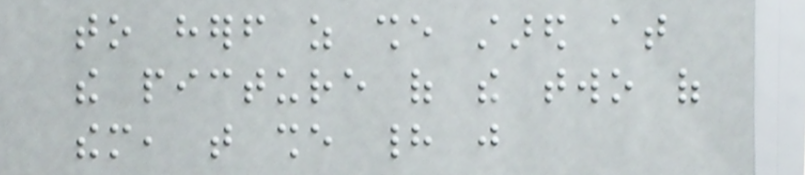to herself as she stared at
the picture of the two of
them, that she had just
